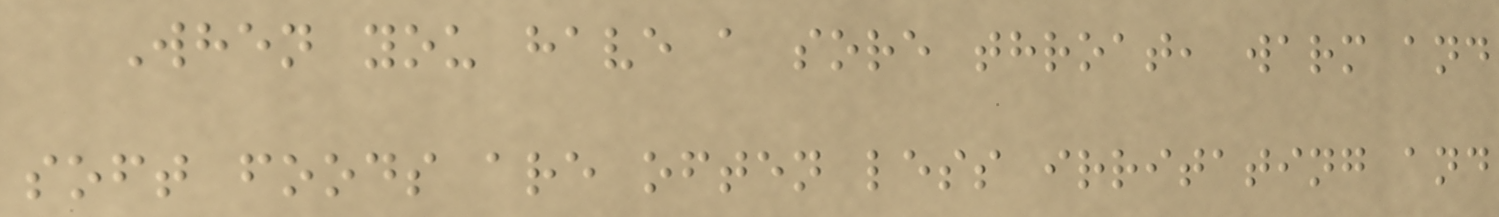When you have a sore throat, warm and
soft foods are often less irritating and
